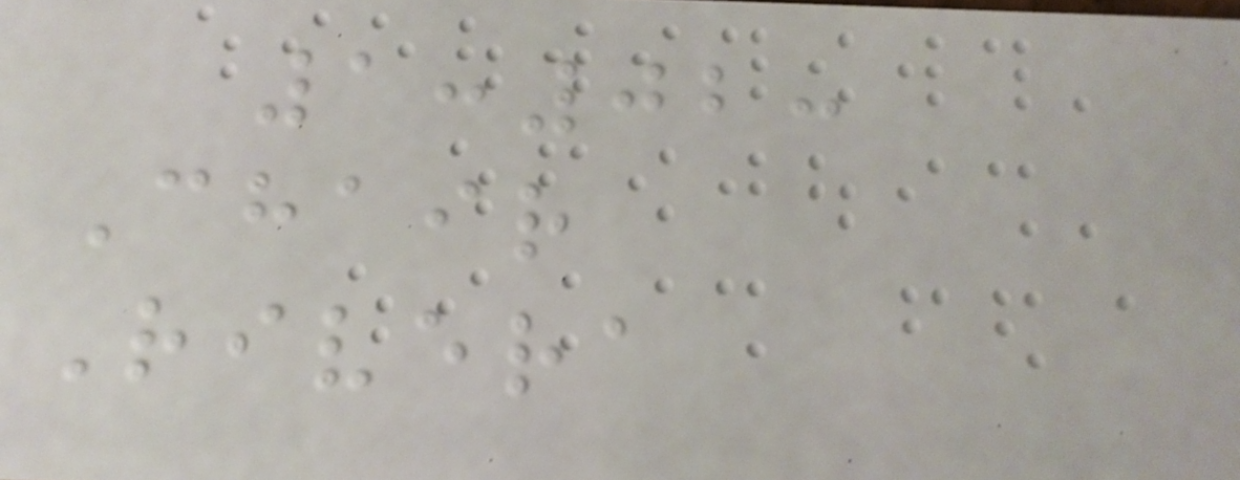1:02:
Chair
Rivera
